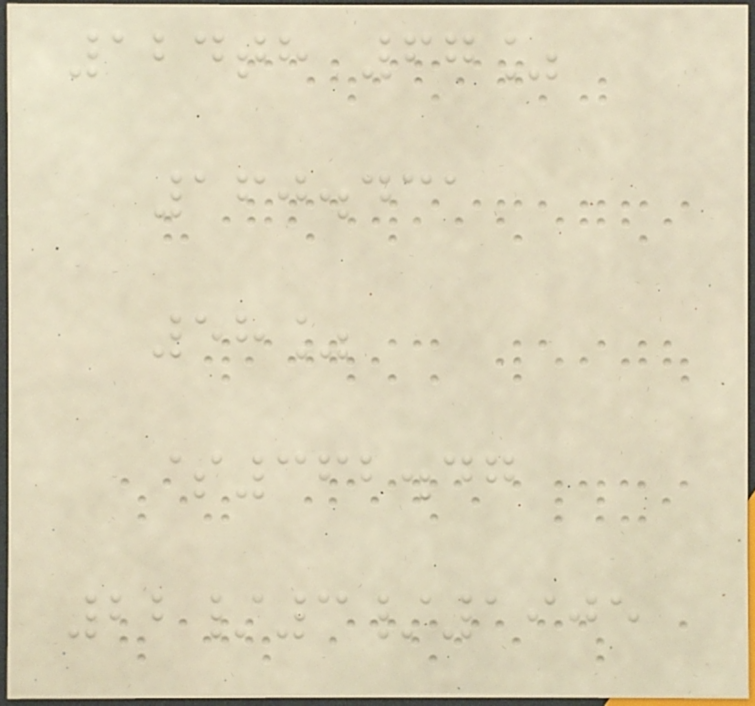124th 67%
160.431
58%
$362.47
22/3/1905
